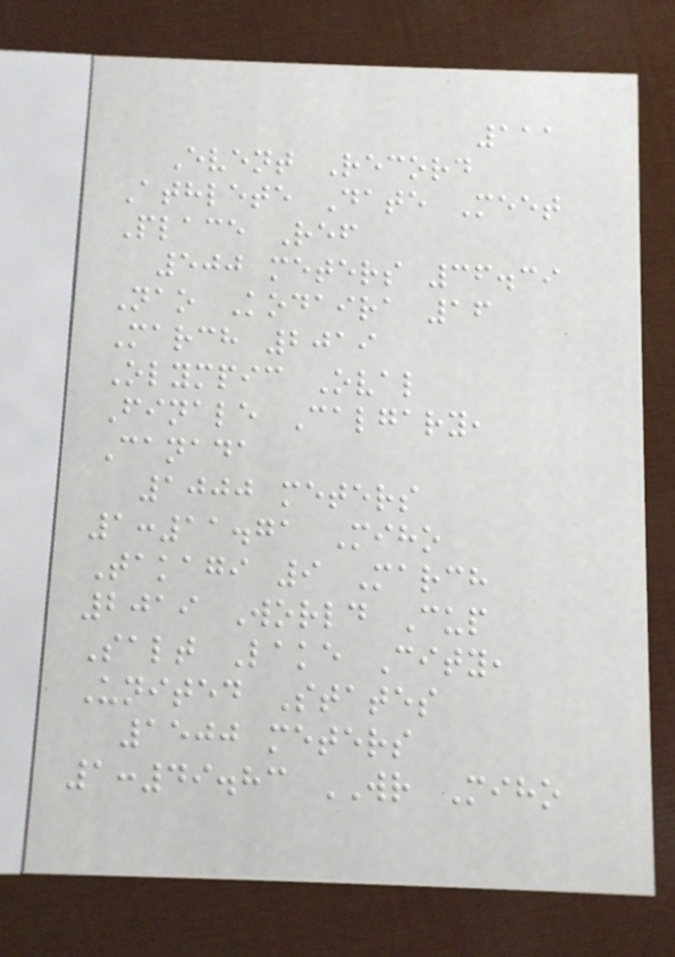111
Event Record
Athlete Date Meet
Place Ref
500 meters 36.39
Nao Kodaira 16
March 2019
Olympic Oval
Finale Calgary,
Canada
1000 meters
1:11.71 Miho
Takagi 9 March
2019 World Cup
Salt Lake City,
United States
1500 meters
1:49.83 WR Miho
